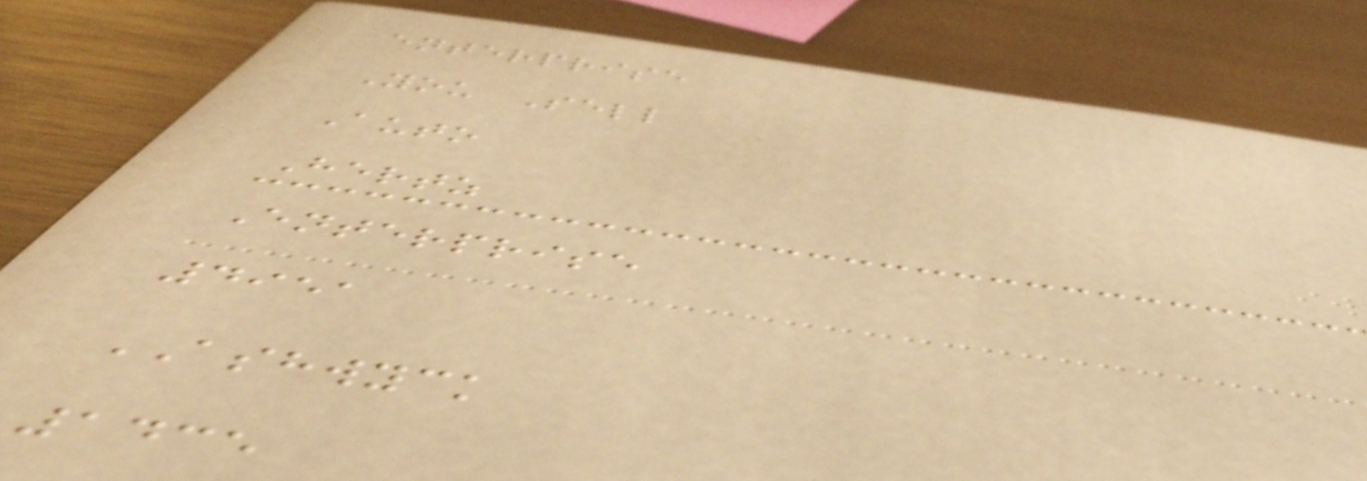enterprise
You Sell
Auto
Hertz
Enterprise
4951
ASHWYCK
1435
